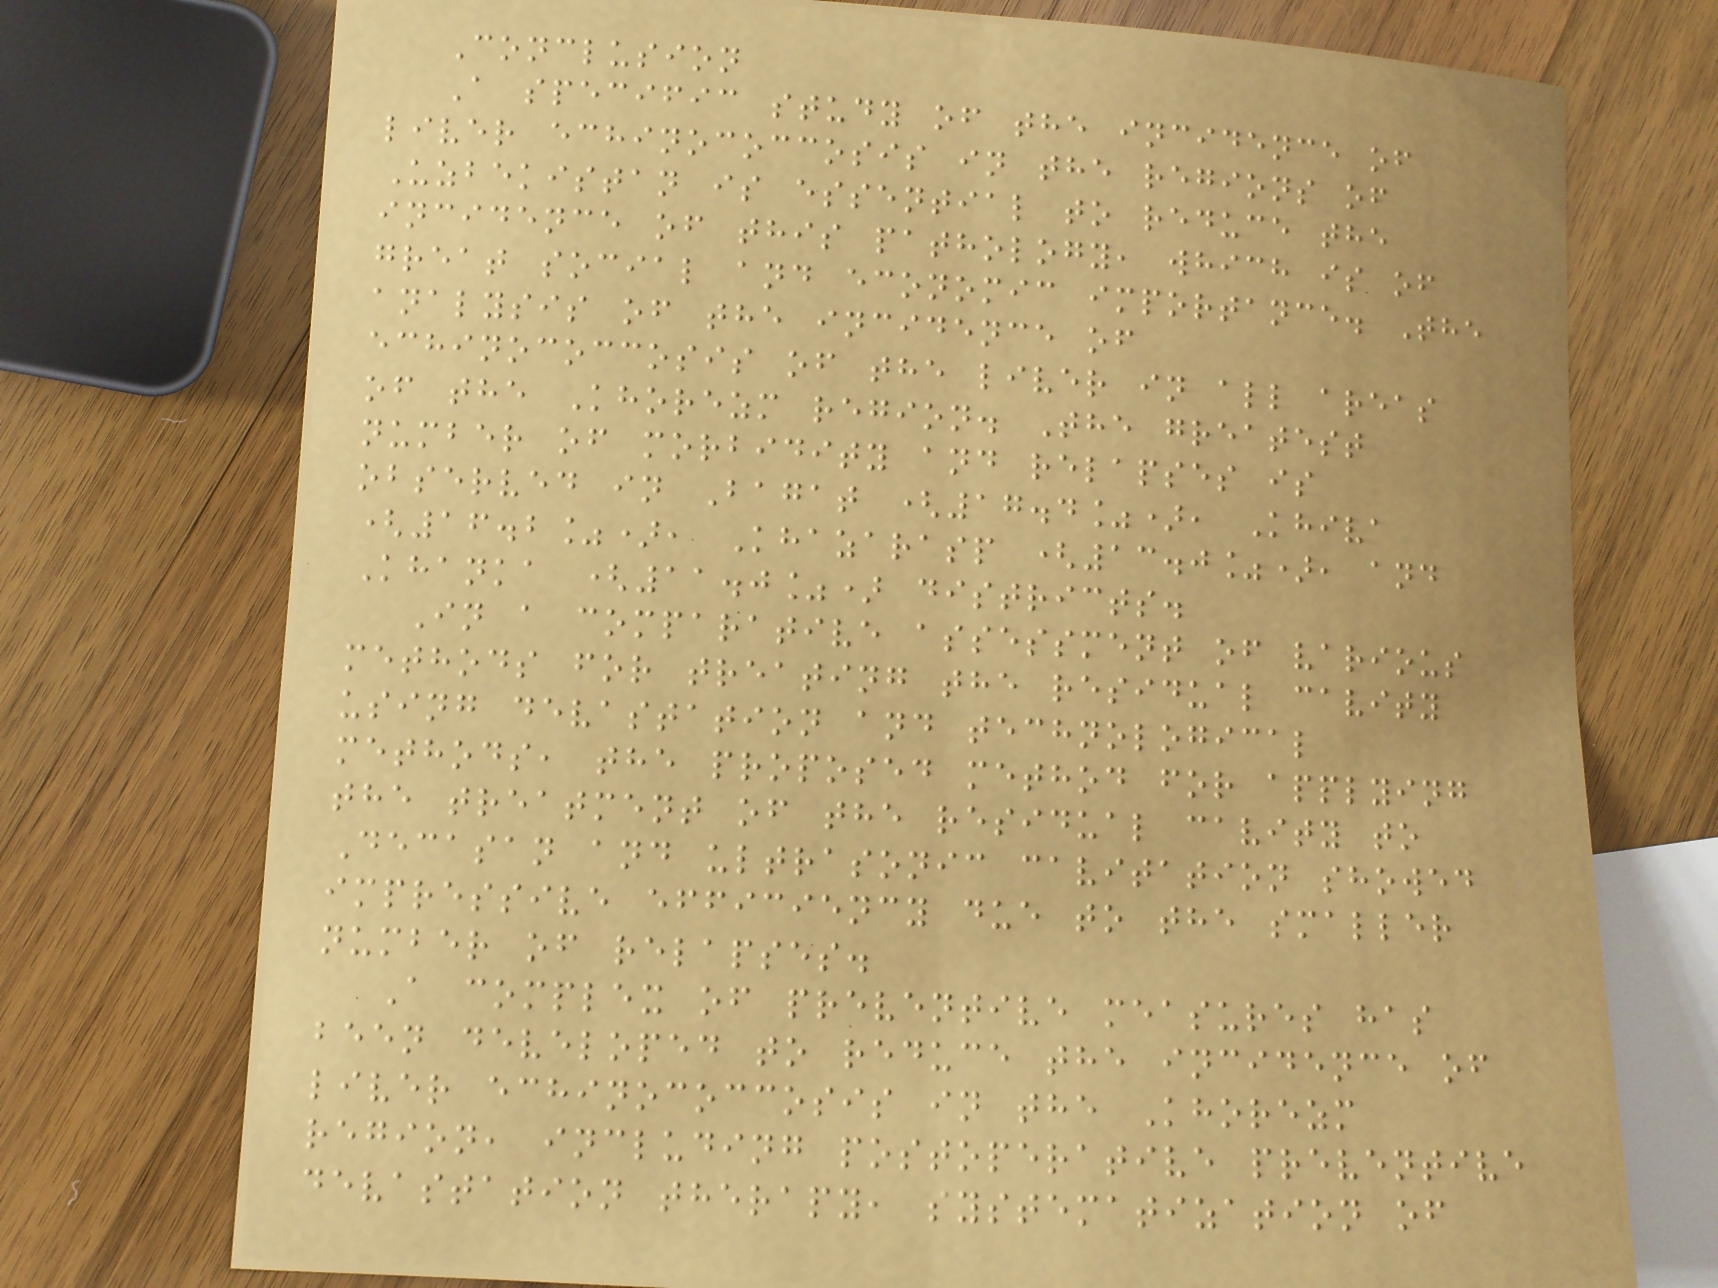Conclusion
A specific study of the incidence of
liver echinococcosis in the regions of
Uzbekistan is essential to reduce the
incidence of this pathology, which is of
great social and economic importance. The
analysis of the incidence of
echinococcosis of the liver in all areas
of the Khorezm region. The greatest
number of morbidity and relapses is
observed in Bagat (17.4%), Khiva
(16.2%), Khazarasp (13.0%), and
Khanka (11.0%) districts.
In a comparative assessment of various
methods for treating the residual cavity
using devastation and technological
methods, the proposed method for applying
the treatment of the residual cavity to
Decasan and ultrasonic cavitation showed
impressive efficiency due to the smaller
number of relapses.
A complex of preventive measures has
been developed to reduce the incidence of
liver echinococcosis in the Khorezm
region, including postoperative preventive
devastation therapy, systematization of
